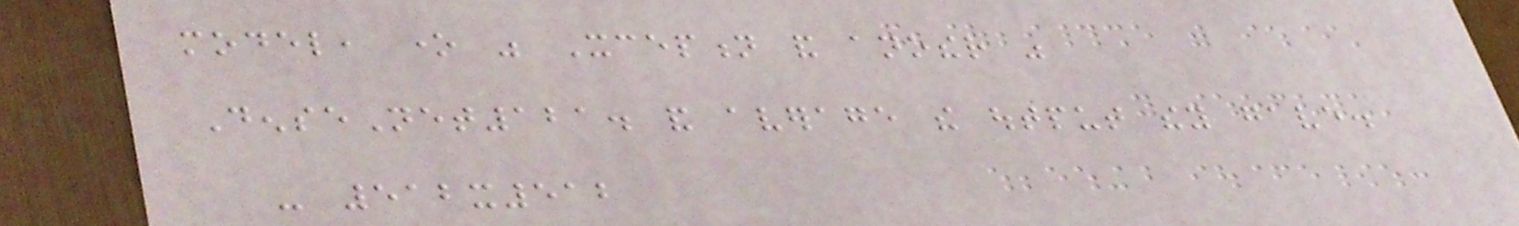model, one was Xception and another was
DenseNet121. and average the output they gave.
- 512x512
